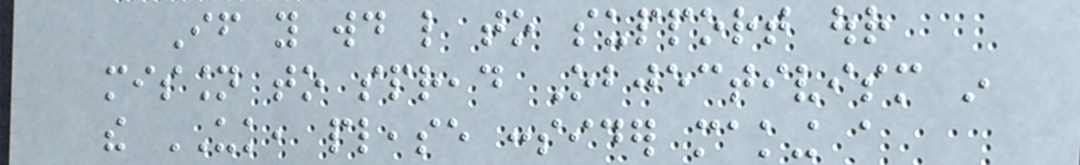If you would like to support our
mission to spread Objectivism in
the UK, please consider making a
